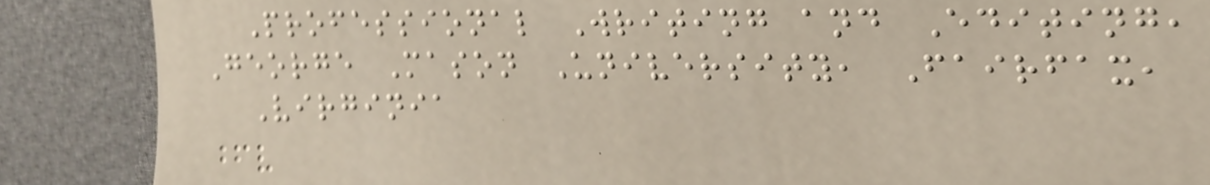Professional Writing and Editing,
George Mason University, Fairfax,
Virginia
